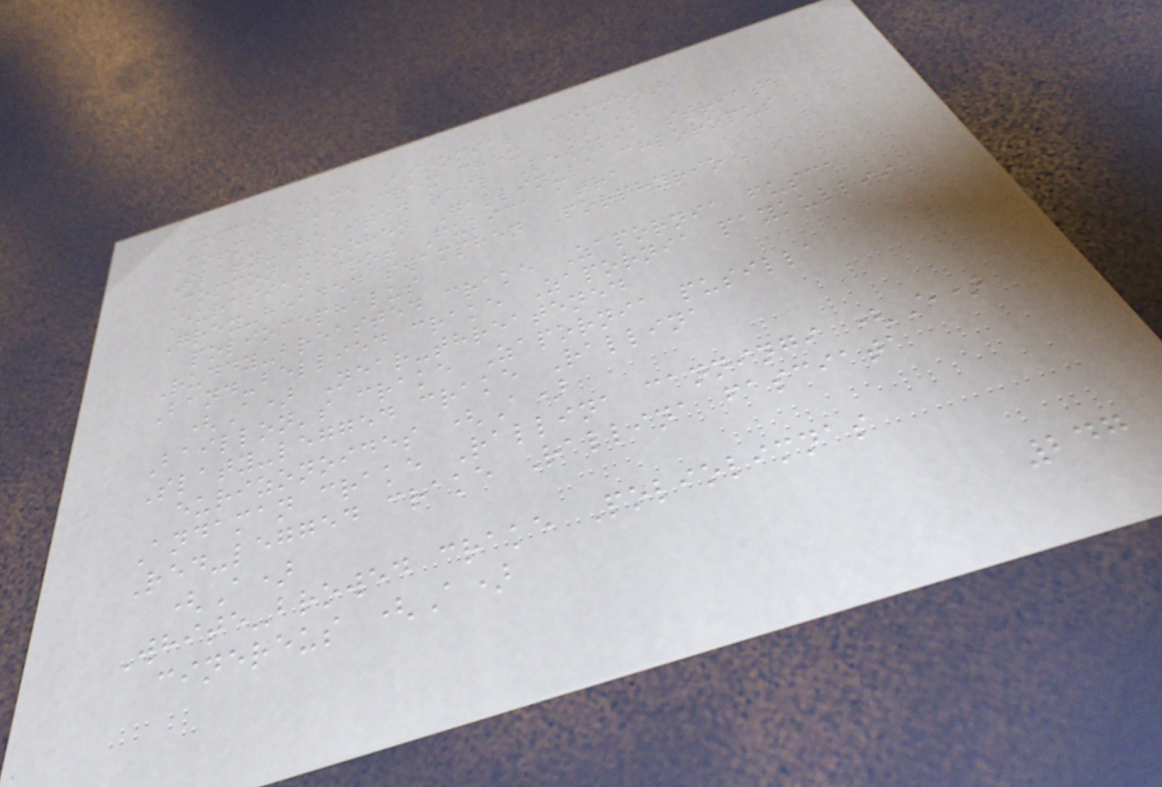Common name Binomial Comments
Corn crake Crex crex (A)
Slaty-breasted rail Lewinia striata
Common moorhen Gallinula chloropus
Eurasian coot Fulica atra
Grey-headed swamphen Porphyrio
poliocephalus
Ruddy-breasted crake Zapornia fusca
Band-bellied crake Zapornia paykullii
(A) Near-threatened
Baillon's crake Zapornia pusilla
Slaty-legged crake Rallina
eurizonoides (A)
Andaman crake Rallina canningi (E)
Red-legged crake Rallina fasciata
(A)
White-browed crake Poliolimnas
cinereus (A)
247
